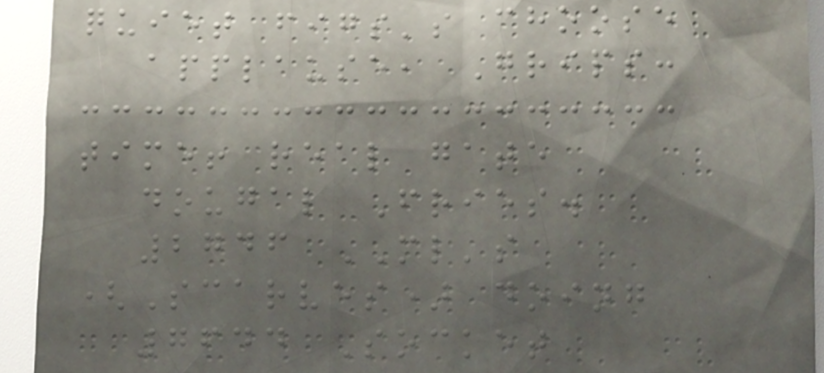quiet figs's choose
applause, Grips:
time! real gate
dougal Fries.
2746 ML's
(Scarves) doing
7644 Socket
